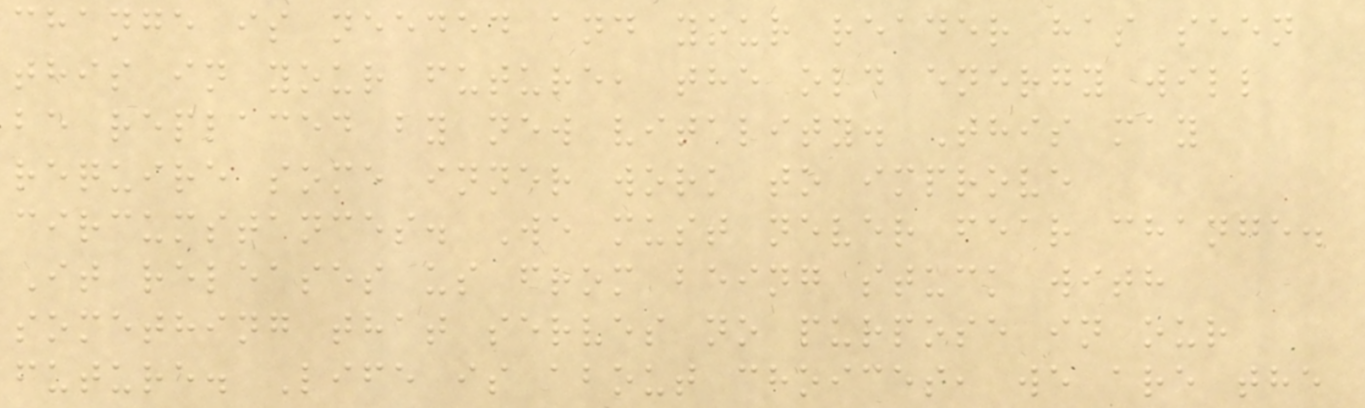change is needed and your reader has seen
this in your future, the old energy will
be replaced by new vitality. This may
require some inner work to improve
circumstances. We must never fear change.
It releases us from being stuck with
something that serves no purpose in our
future. Life is about choices, we are the
